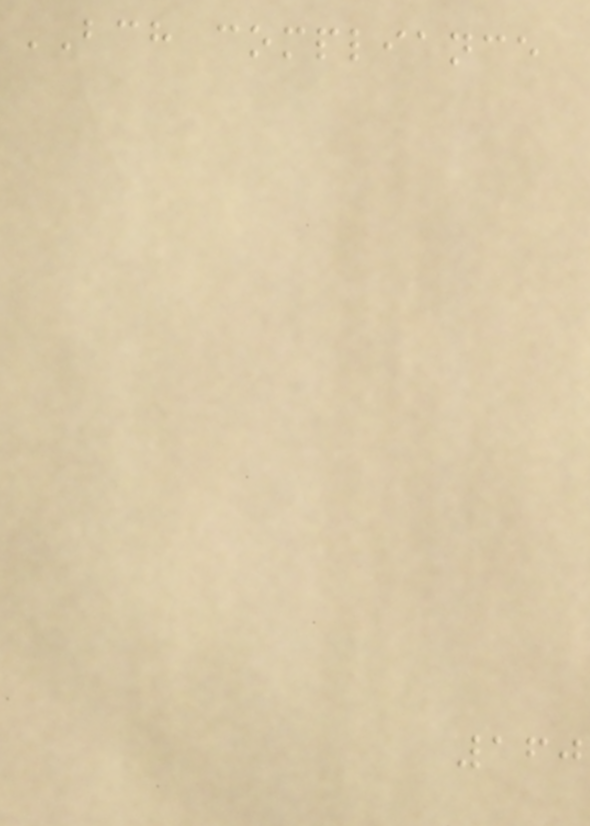BCH compliance
160
